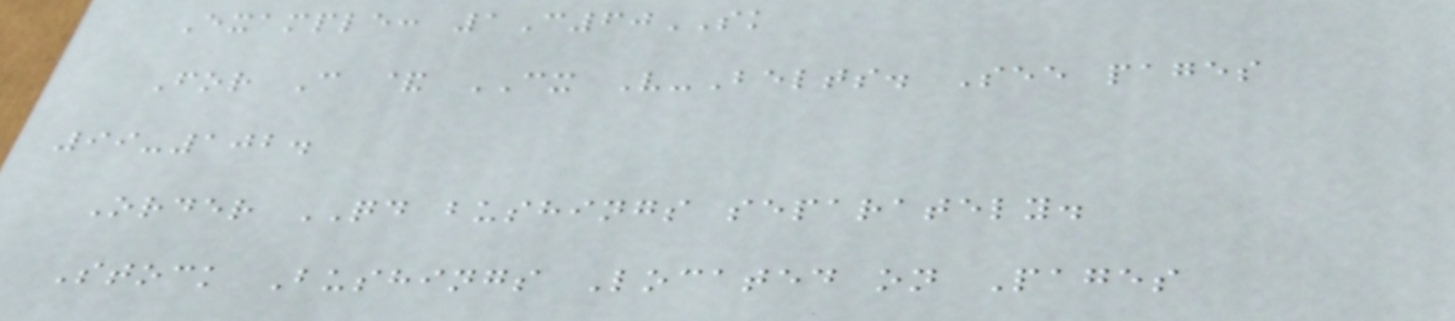Example: 1C60SK
For C & CX V-Belts. See pages
99-102.
Order QD bushings separately.
Stock Bushings Located on Pages
